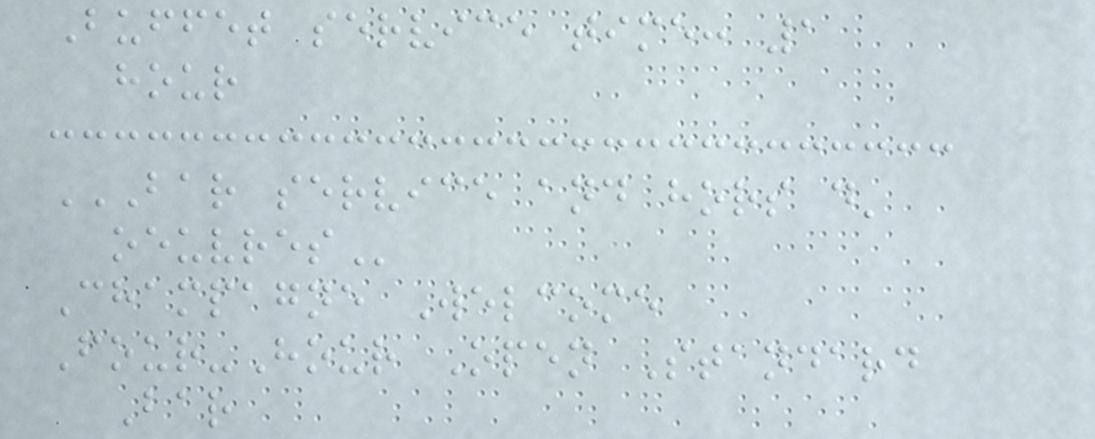Buffet service time: 1
hour
BAR SERVICE AND HORS D'
OEUVRES
Champagne Welcome
Four-Hour Open Standard
Bar
